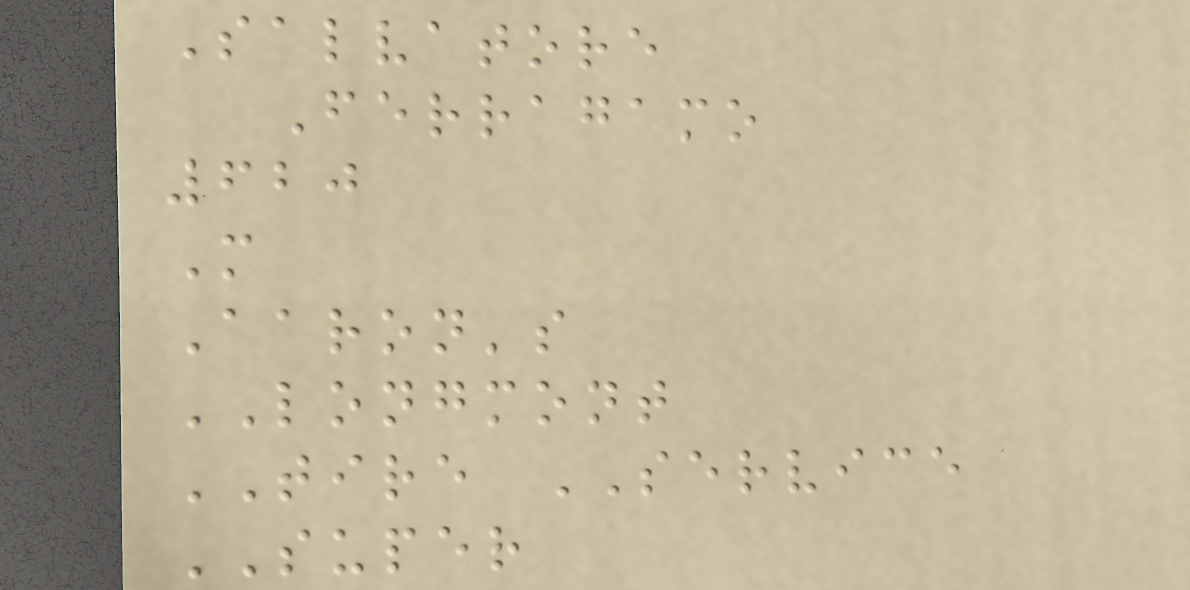Salvatore
Ferragamo
620
M
Aaron's
LONGMONT
TIRE SERVICE
SUPER
